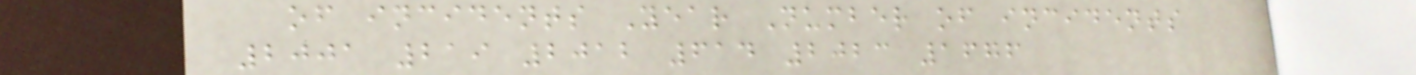of incidents Year Number of incidents
2001 219 2012 614 2023 1676
